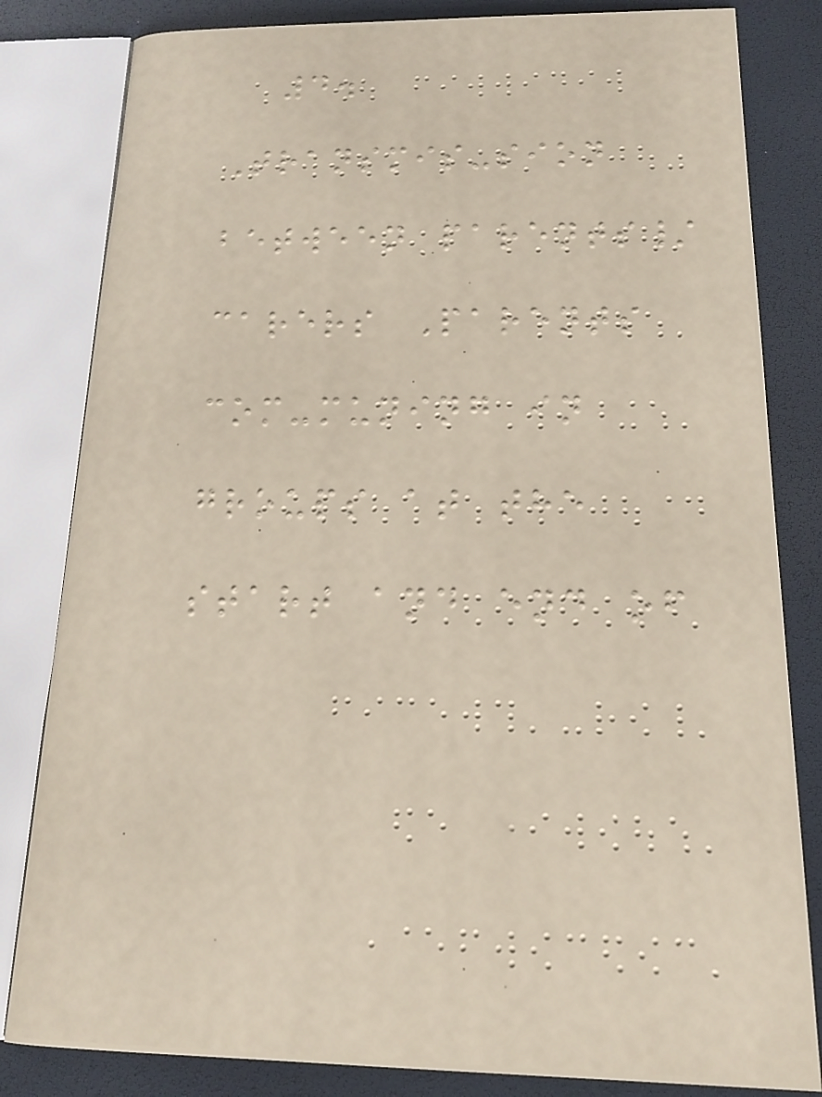4.
Transmis-sion
between parents/
carers Parents
com-muning in
groups at the
start and end of
